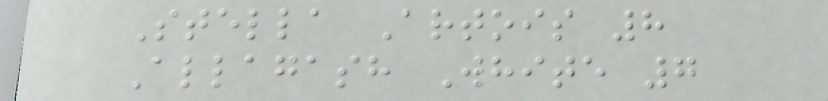Stella Artois 8
Allagash White 7
